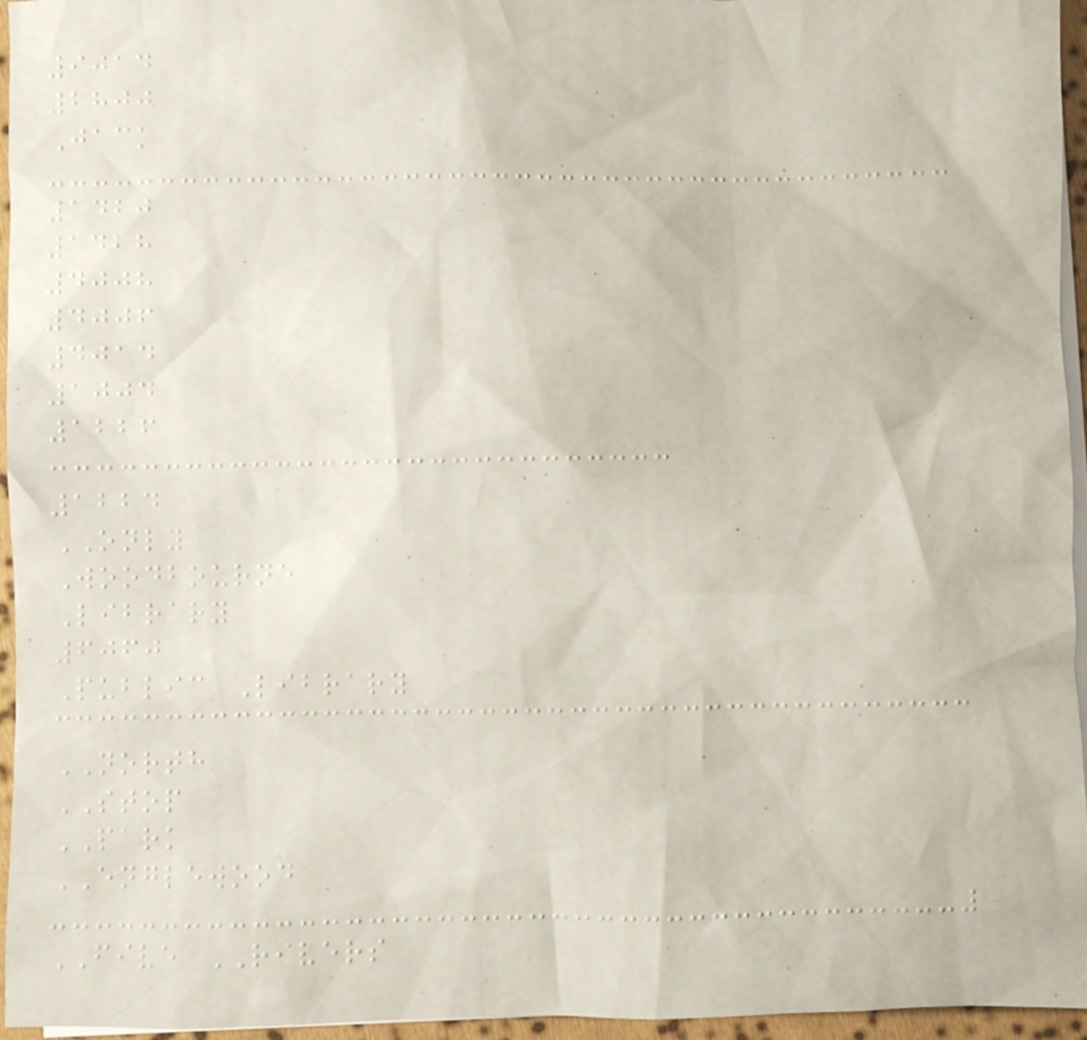9014
2800
Jack
1420
1428
4008
4006
4014
1004
1226
1224
ONLY
Woodbourne
Library
6060
Public Library
NORTH
STOP
PARK
ENGLEWOOD
FIVE RIVERS
